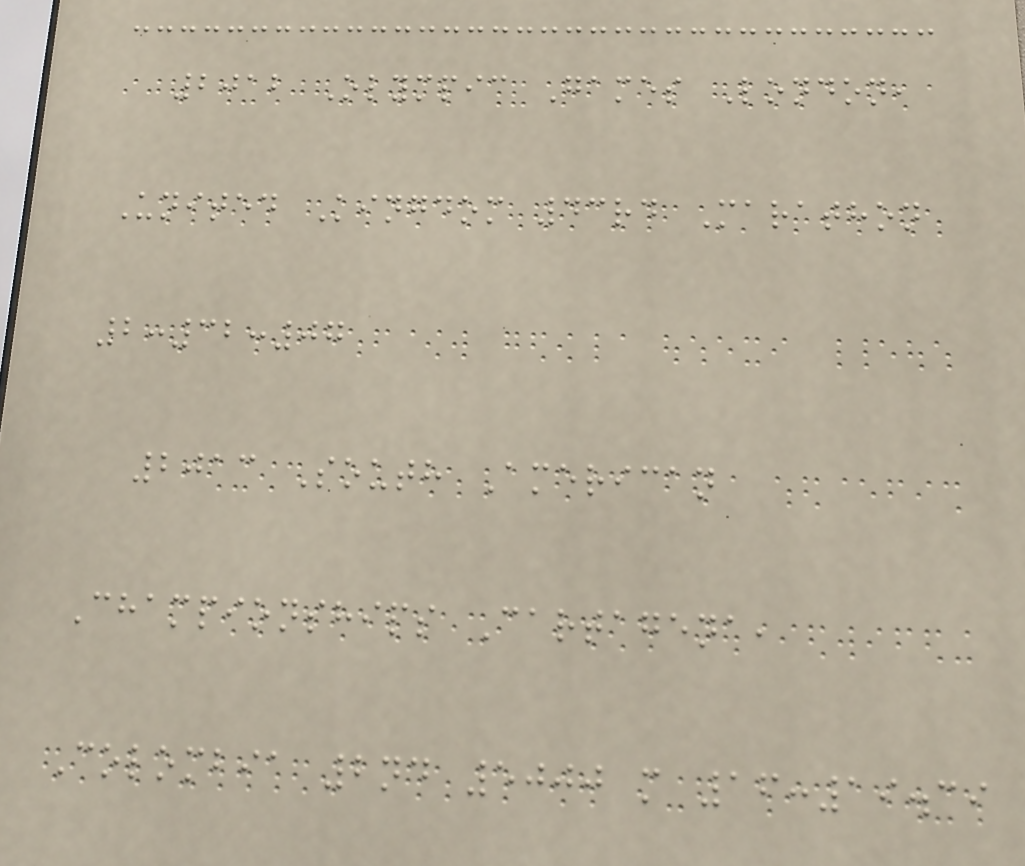2012 Olympic Games London,
United Kingdom 43rd Marathon
2:32:07
2013 South American
Championships Cartagena,
Colombia 2nd 5000 m 16:19.39
